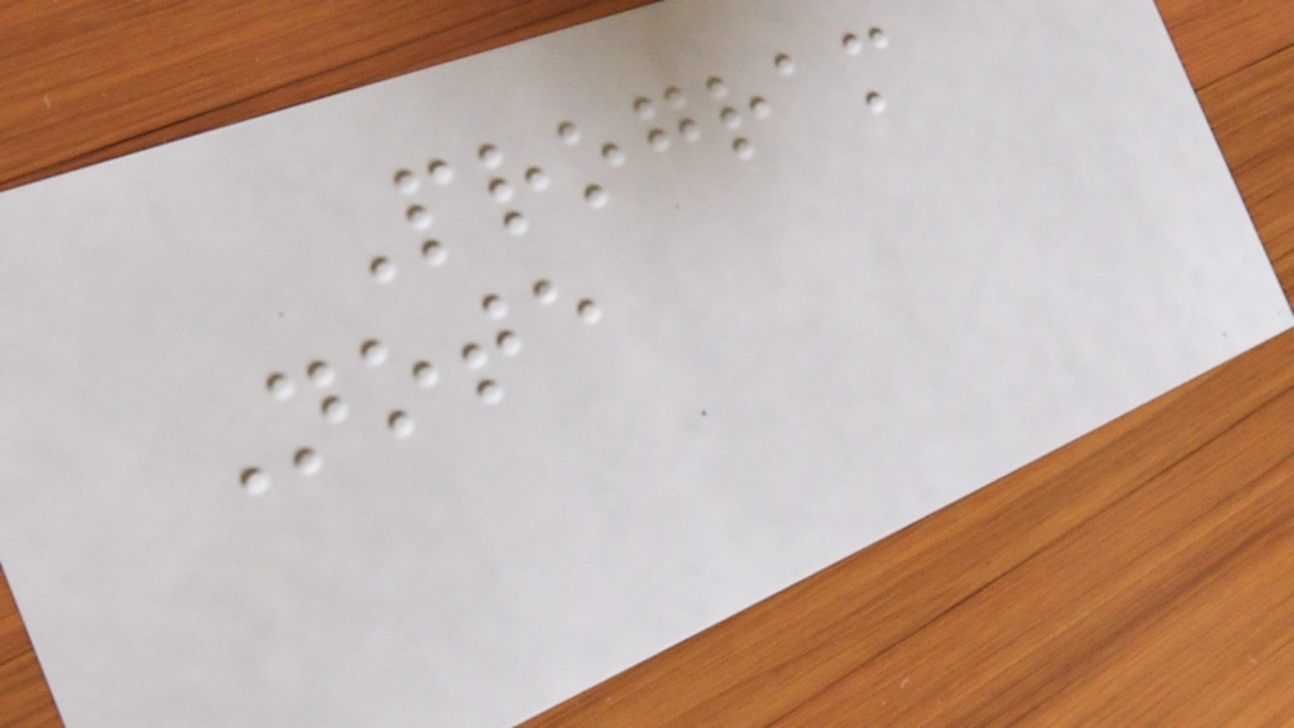Program
Note
